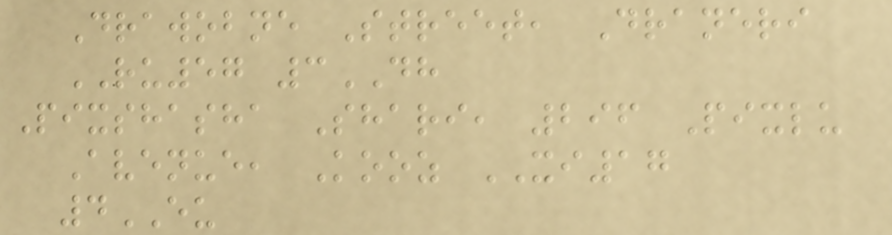Drawobne Street, Draneri
RU57 3DH
Pixshasha Shari, 296 Pixlu
Avenue, Kooz XI17
4EU
